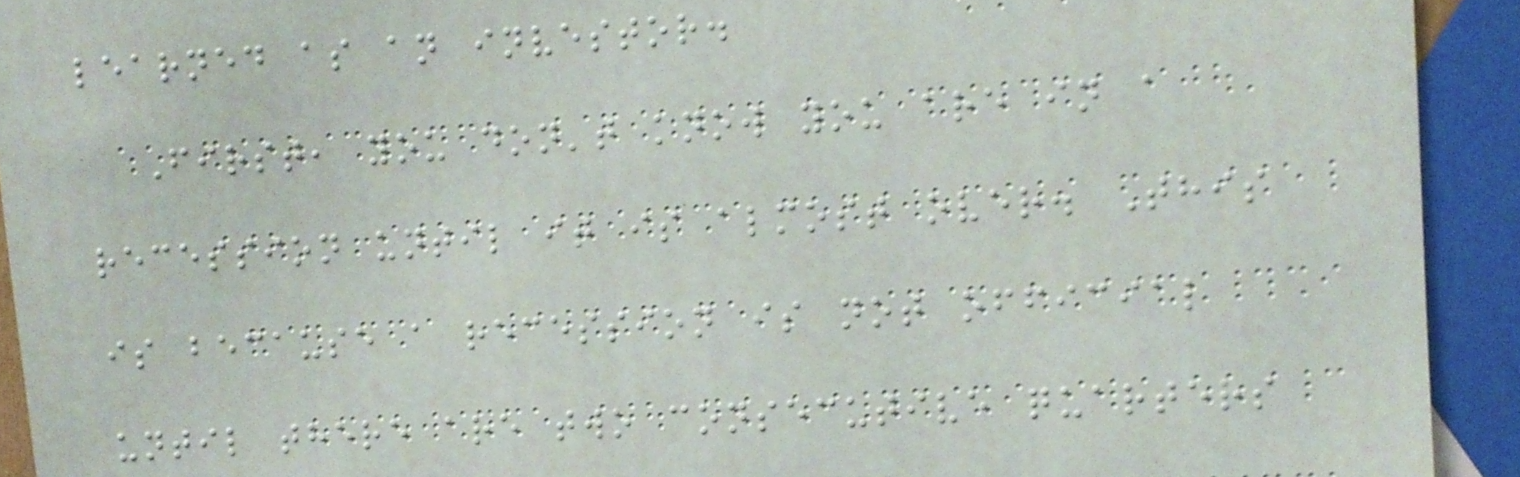learned as an investor.
First, you don't know you are in a
recession until it is almost over. This
is because a recession is not official
until there are two consecutive quarters
